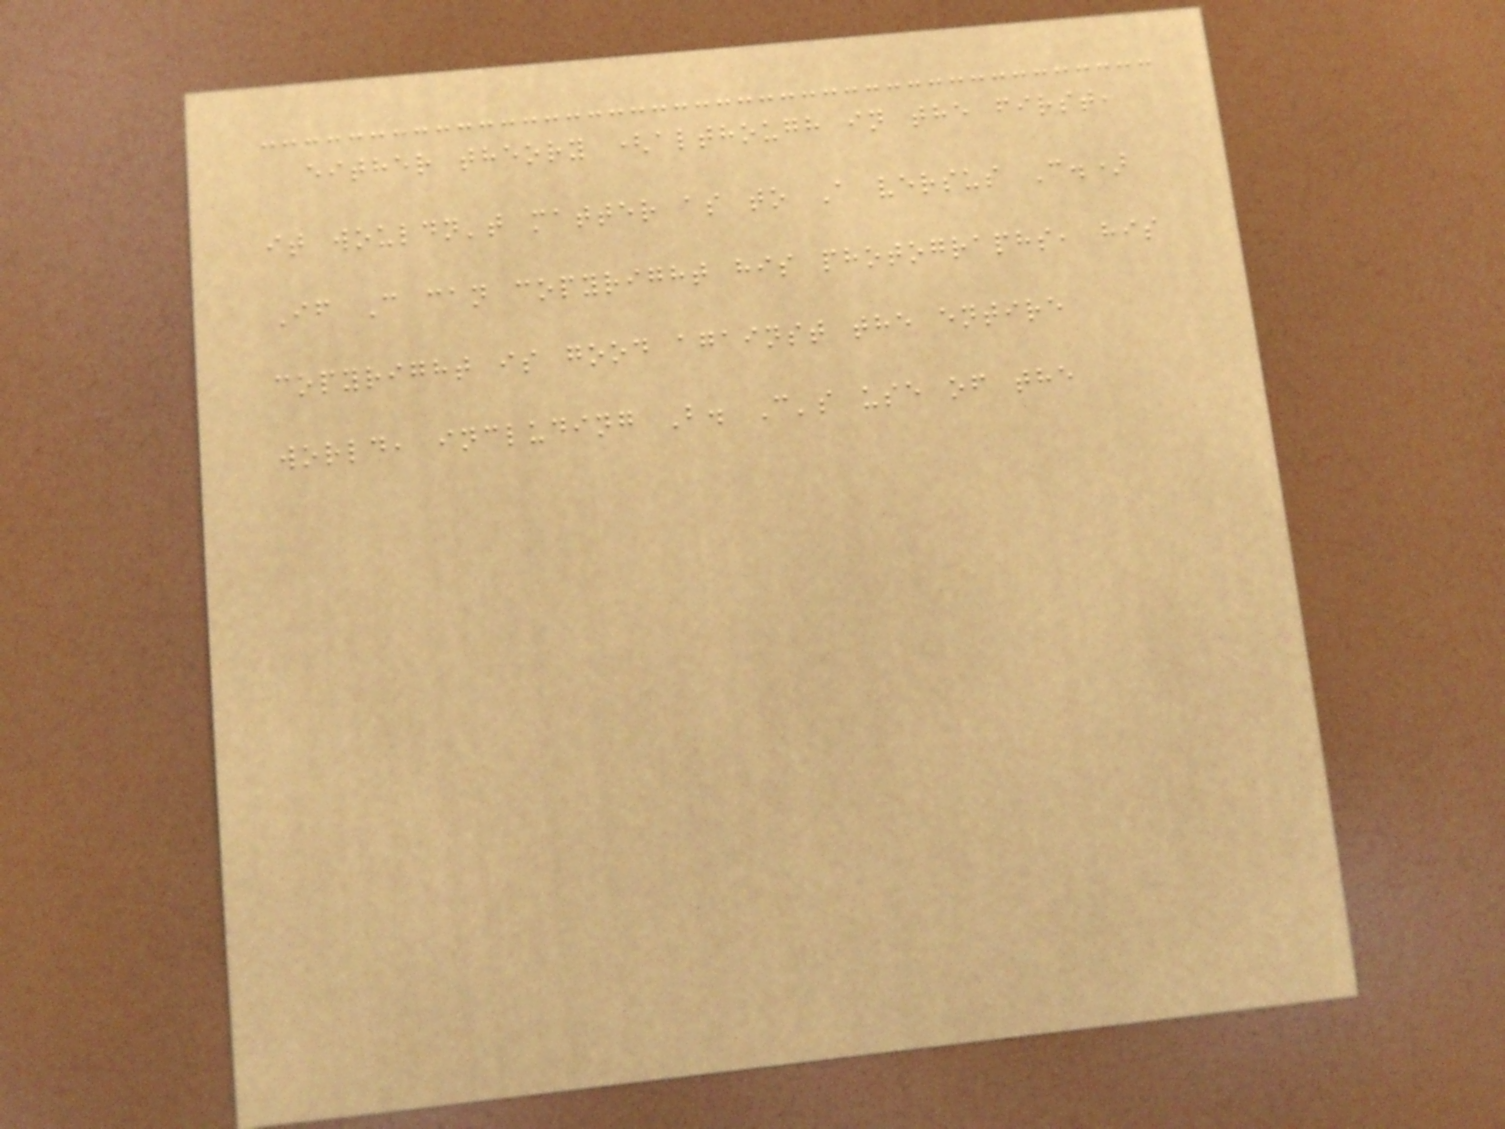either theory (although in the first,
it wouldn't matter as to A versus C.)
If C can copyright his photographs, his
copyright is good against the entire
world, including B. C's use of the
